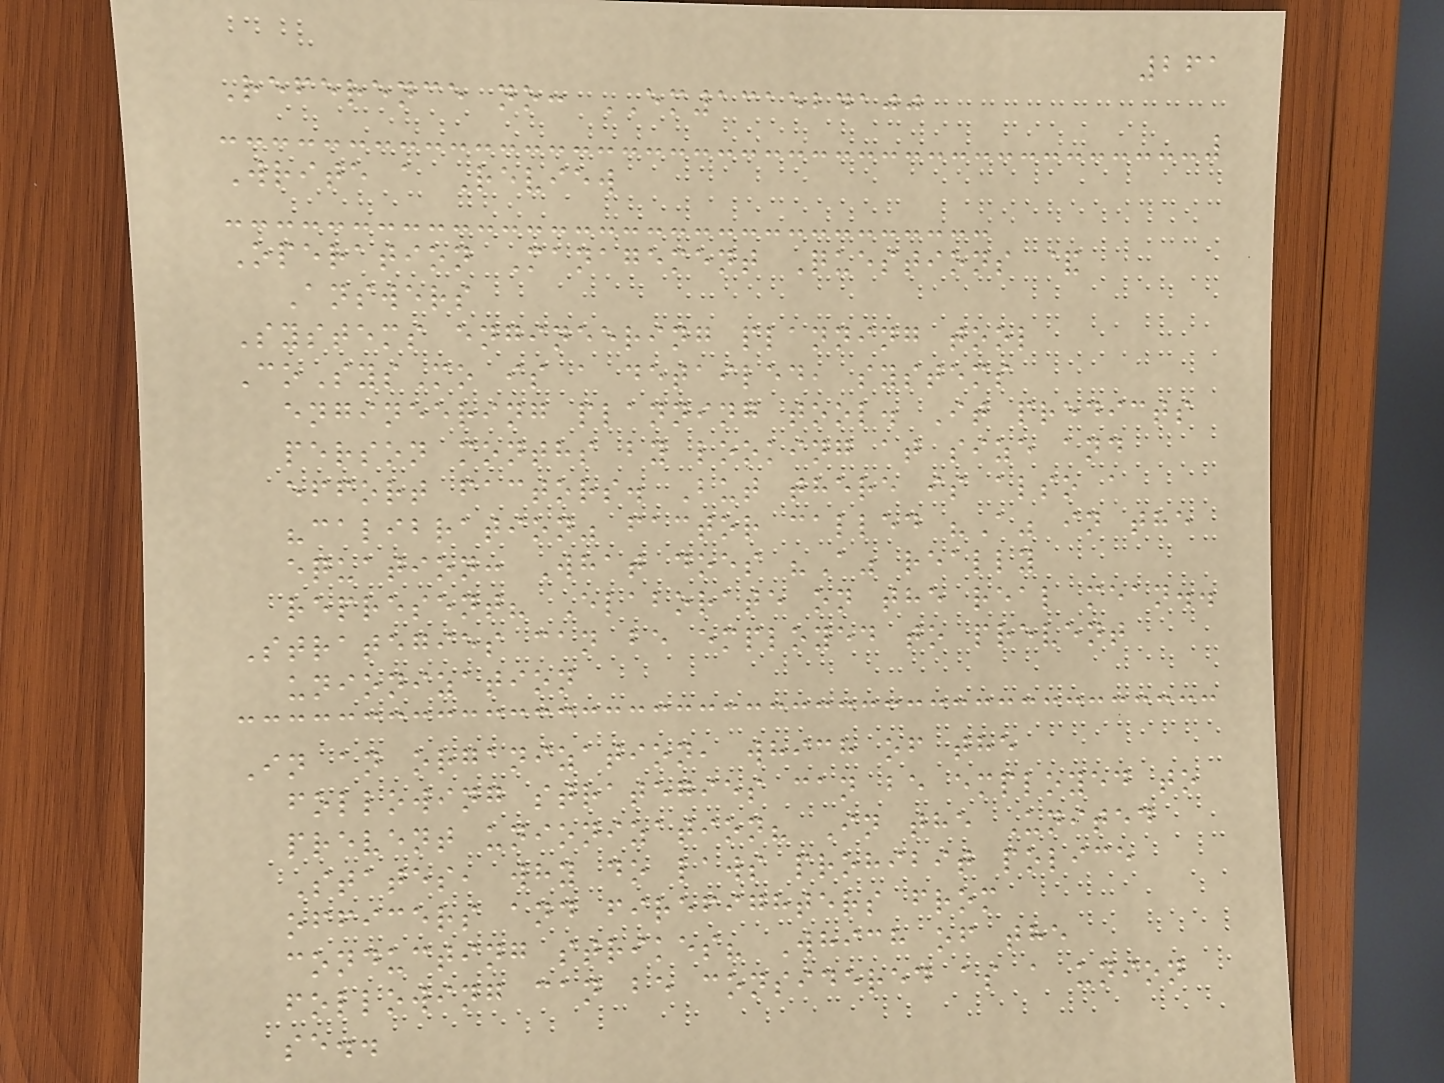261
Reference no: EM131524100
Write a Review
Operation Management Questions &
Answers
Systems engineering planning tool
CoSysMo is a detailed, systems
engineering planning tool. It predicts
person months by looking at size and
effort factors. But there is also a
"calibration" factor called "A" in the
equation: What does "A" really
represent? Elaborate on the real mean..
Strategies can be employed to prevent
unionization
In an organization, which of the
following strategies can be employed to
prevent unionization? In the United
States, why do laws prohibit police
officers and firefighters from
conducting strikes? Which of the
following can be considered as a union
se..
